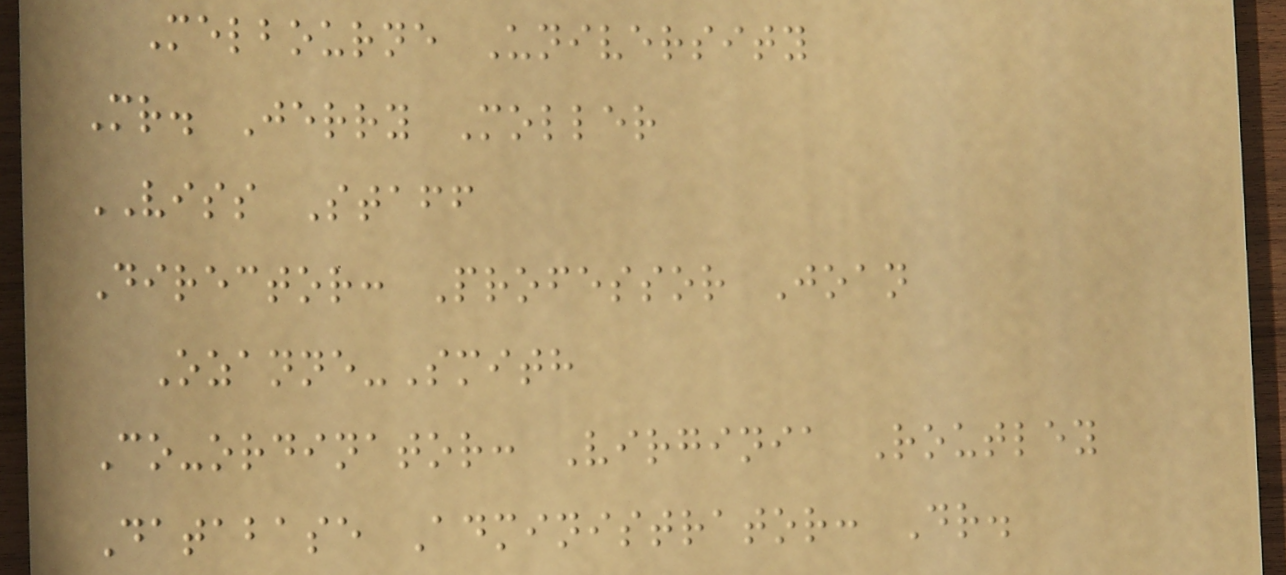Melbourne University
Mr. Jerry Moller
VISS Staff
Director: Professor Joan
Ozanne-Smith
Co-ordinator: Virginia Routley
Database Administrator: Dr.
